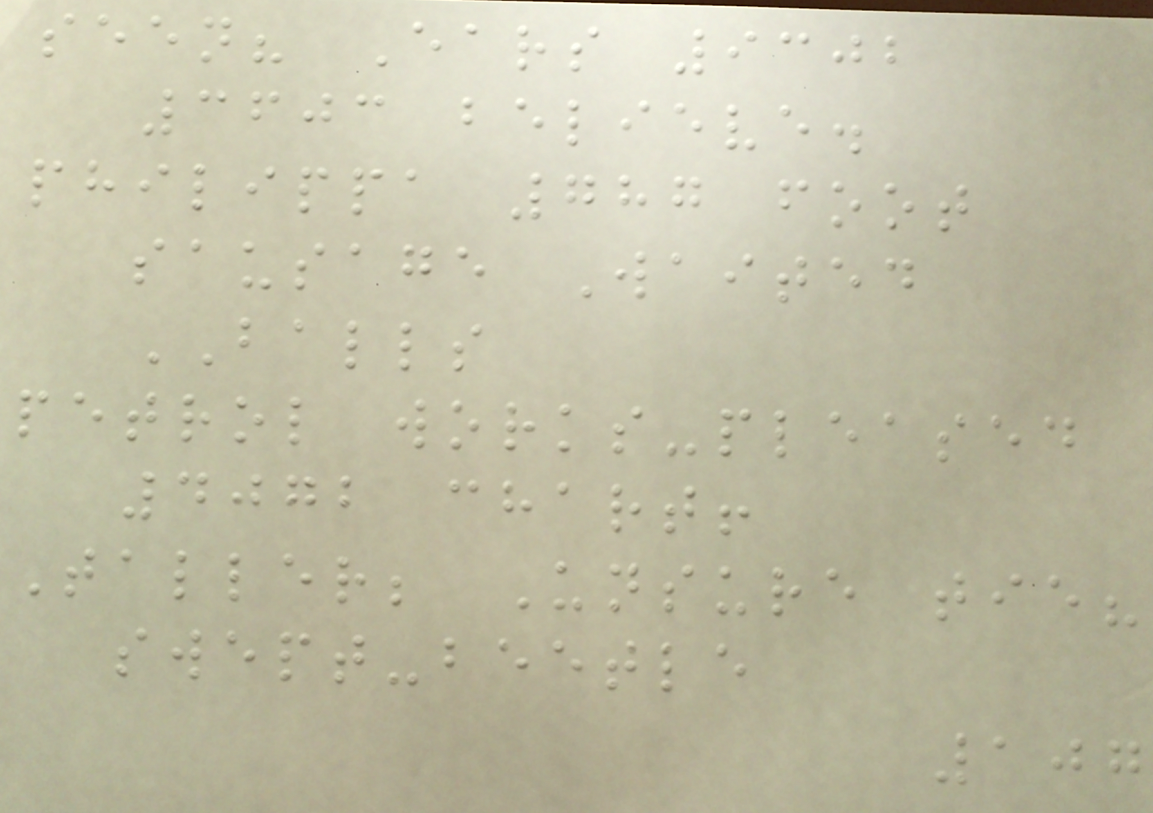seen? Ears 9302
3603 believe.
philippa 787 foot
sausage Waited
BALLS
petrol works-pleased
4072 chart!
Taller; Unsure tie?
swept-beetle
107
